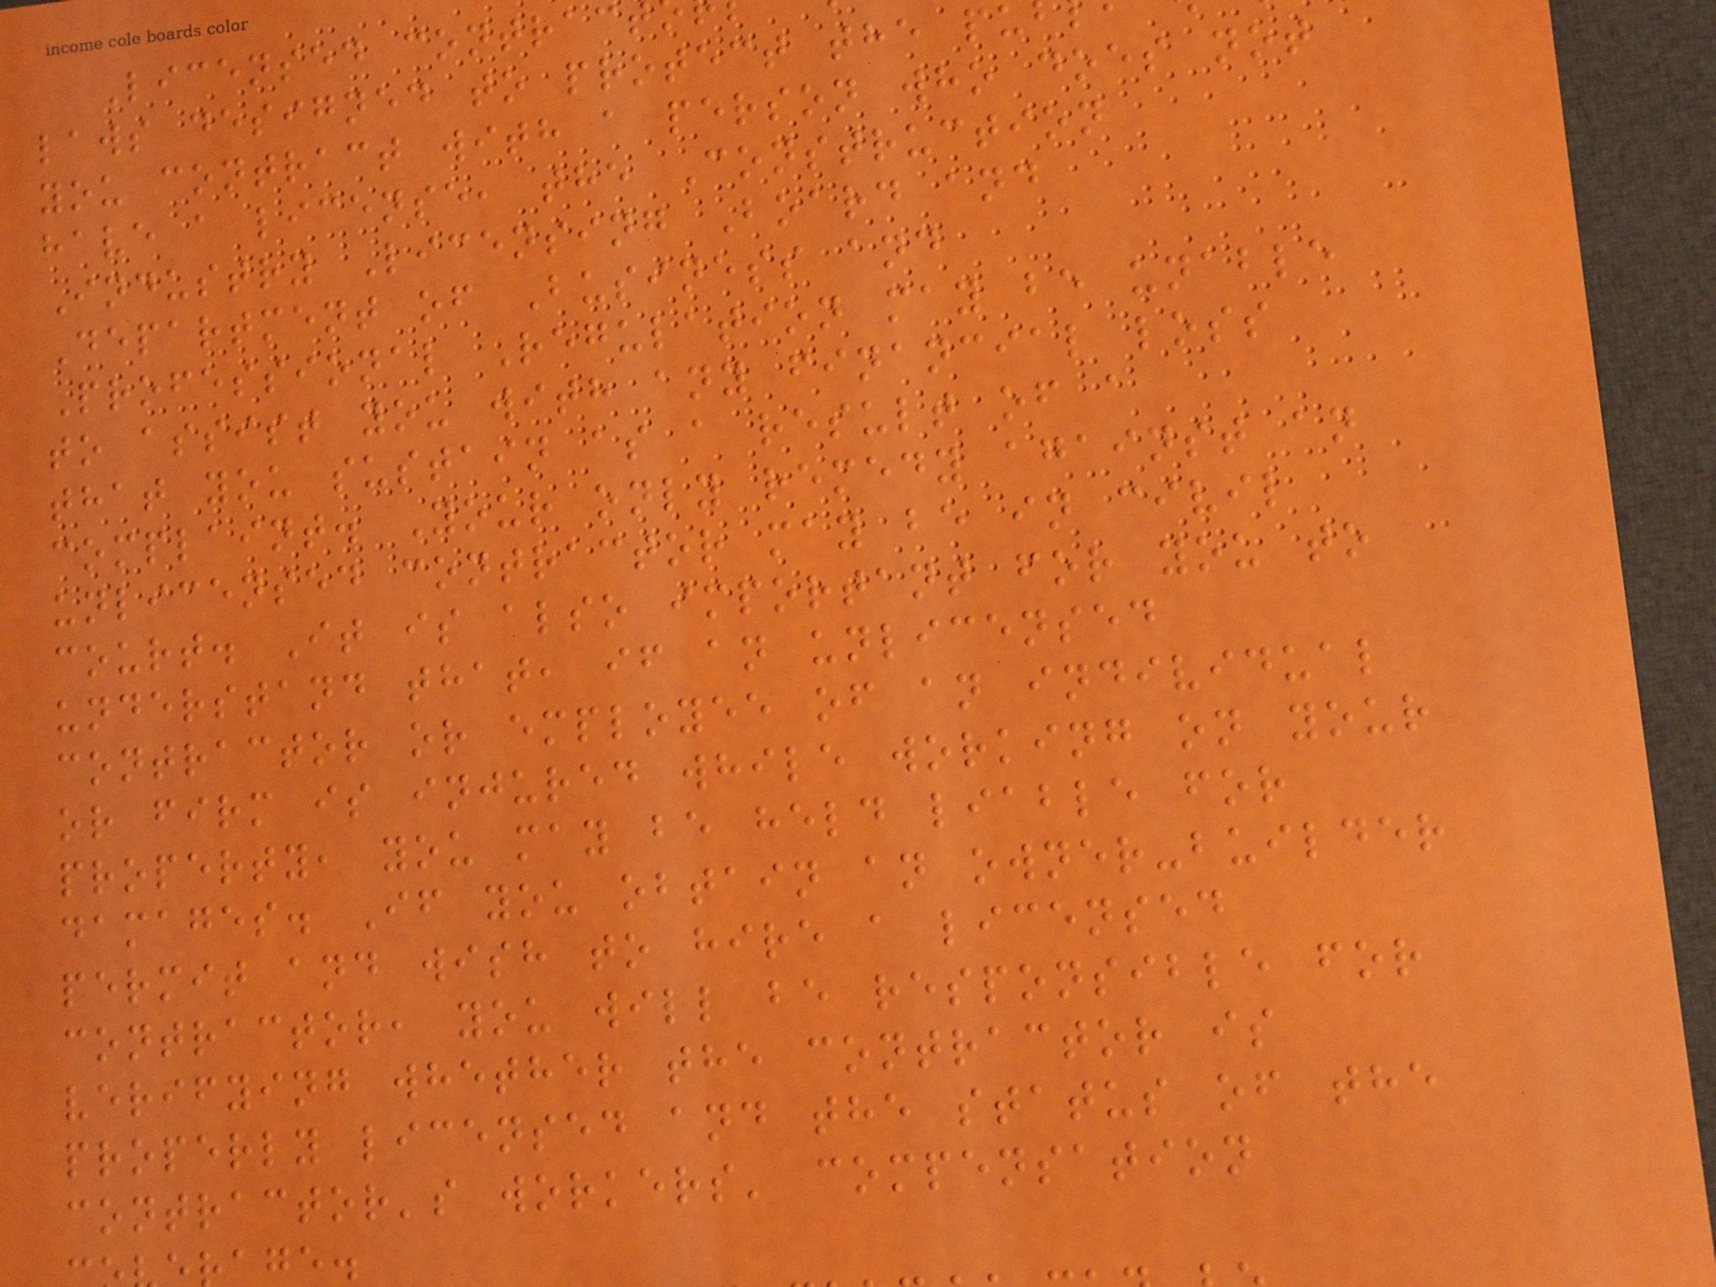Licensed contrac
laws designed to protect the pu
you contract with a person who does not
have a license, the Construction
Industry Licensing Board and
Department of Business and
Professional Regulation may be unable
to assist you with any financial loss
that you sustain as a result of a
complaint. Your only remedy against an
unlicensed contractor may be in civil
court. It is also important for you to
understand that, if an unlicensed
contractor or employee of an individual
or firm is injured while working on your
property, you may be held liable for
damages. If you obtain an owner-builder
permit and wish to hire a licensed
contractor, you will be responsible for
verifying whether the contractor is
properly licensed and the status of the
contractor's workers' compensation
